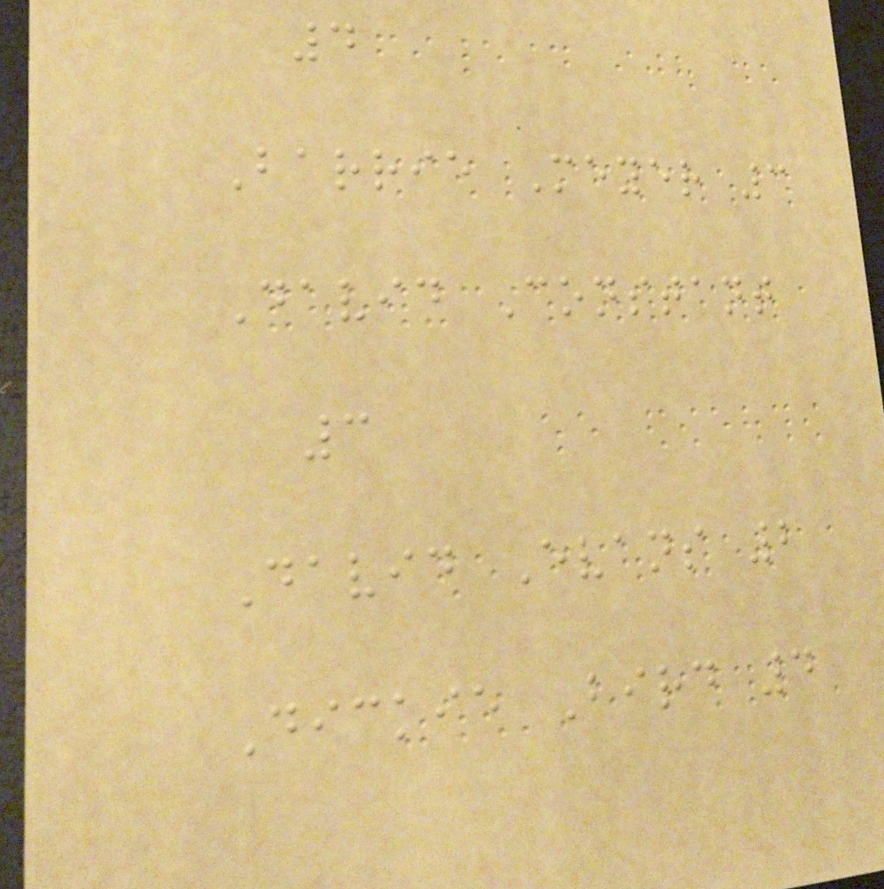4
Barrie Meyer 3
David Constant
3
David Evans 2
Dickie Bird 4
